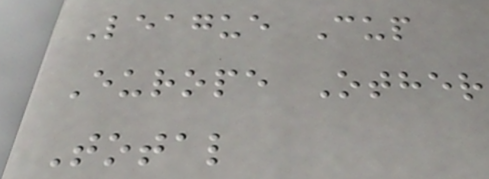League Cup
Europe Other
Total
